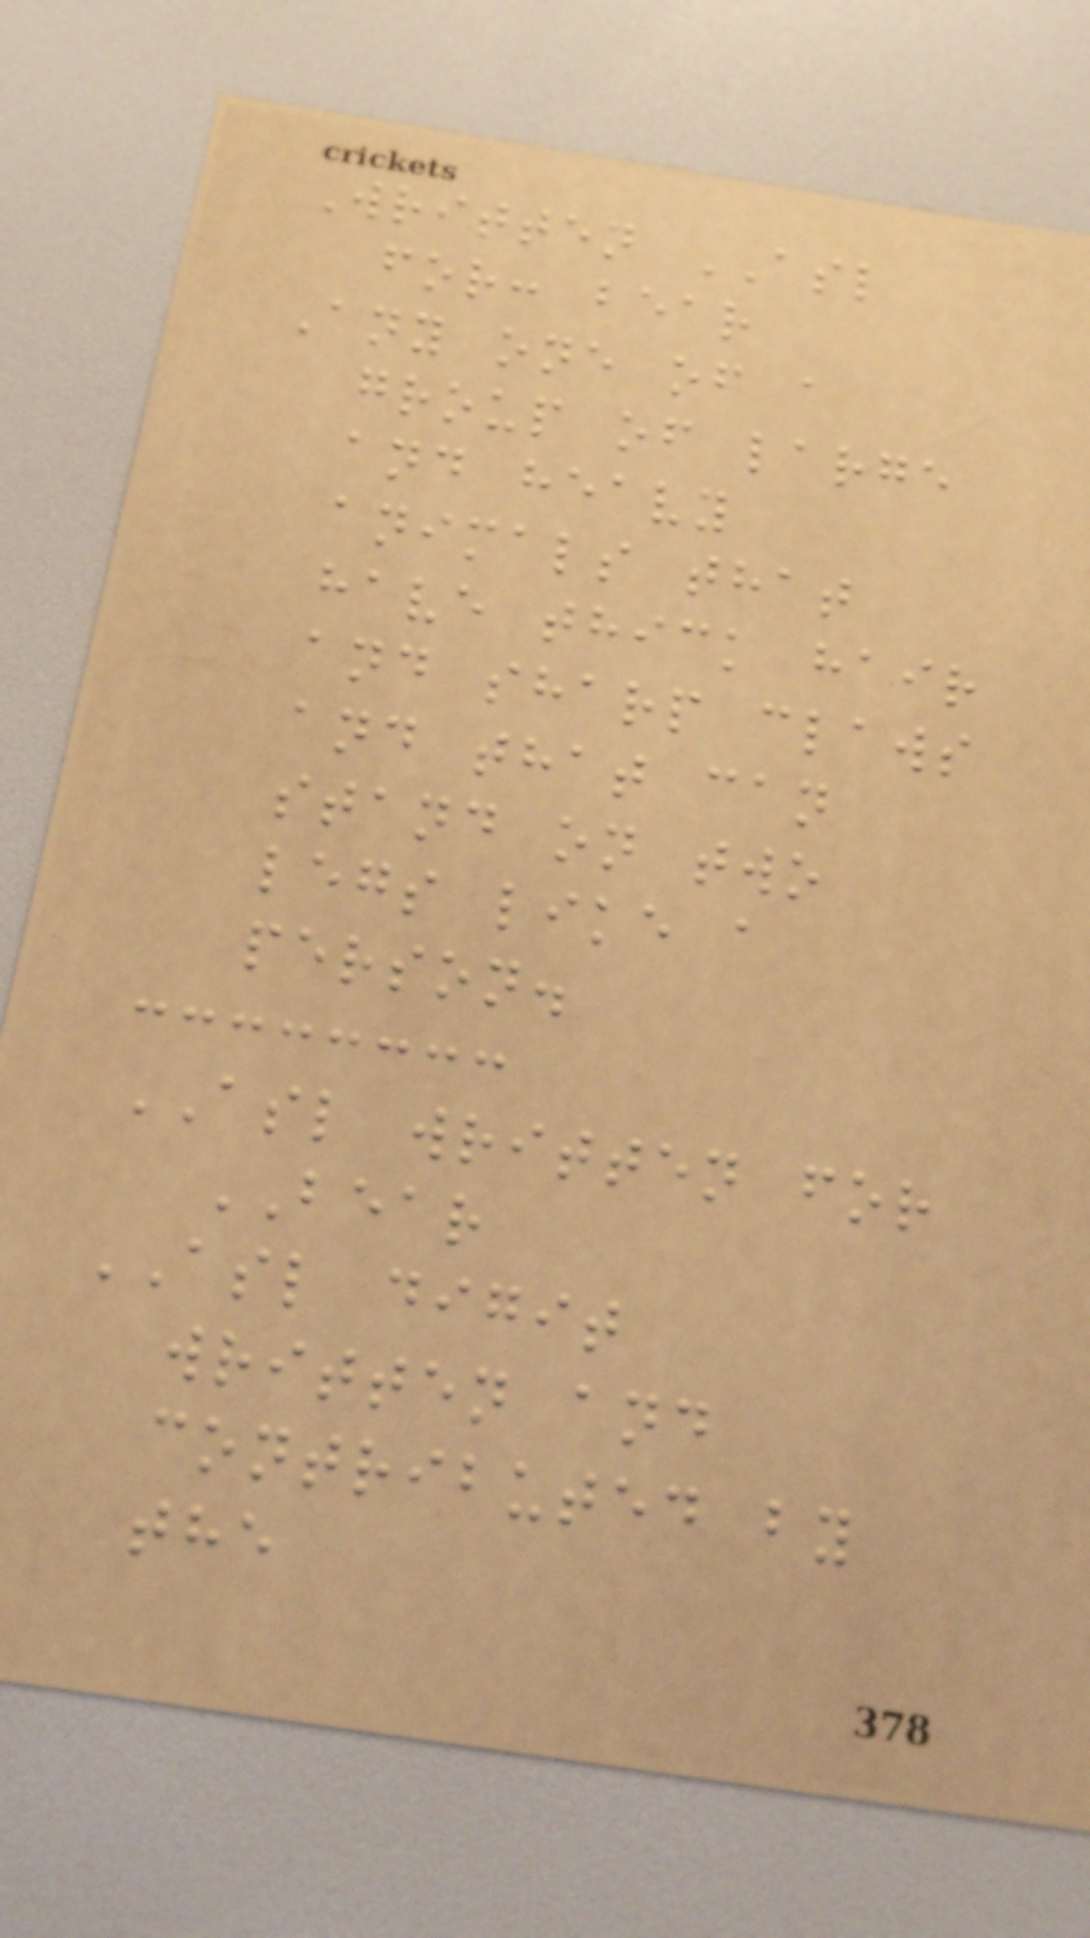Written ASL
for: bear
Any one of a
group of large
and heavy
animals that
have thick hair
and sharp claws
and that can
stand on two
legs like a
person.
ASL written for
BEAR
ASL digit
written and
contributed by
the
